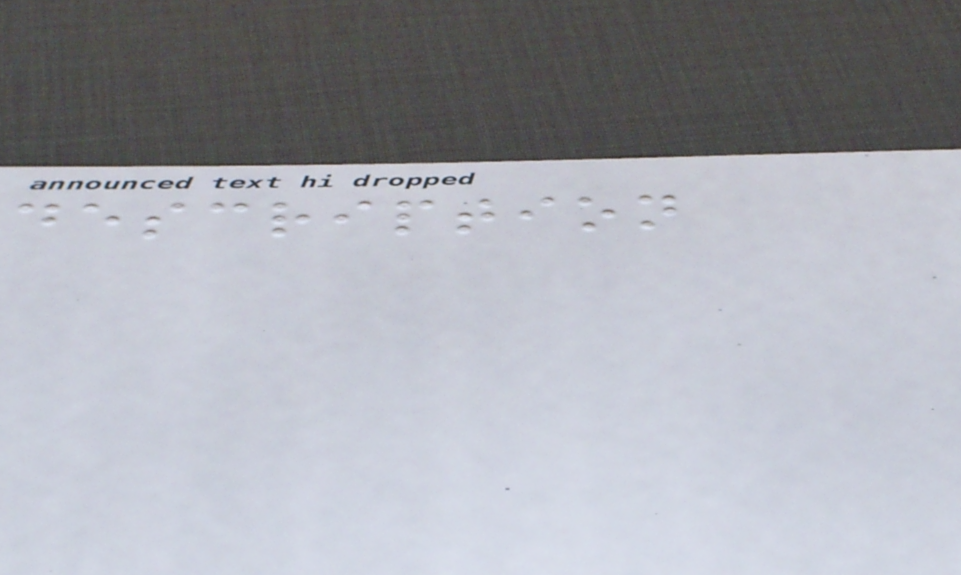description
